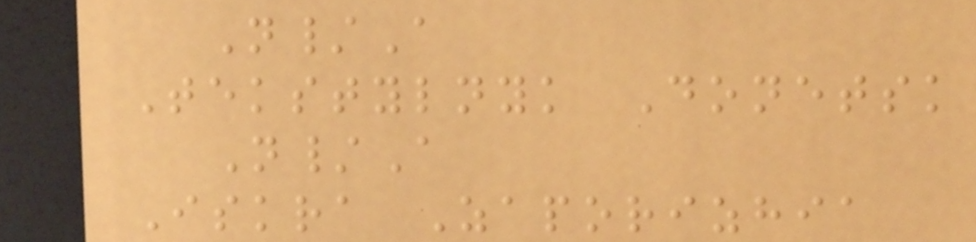N/A
Tekstylnyk Donetsk
N/A
Iskra Zaporizhia
